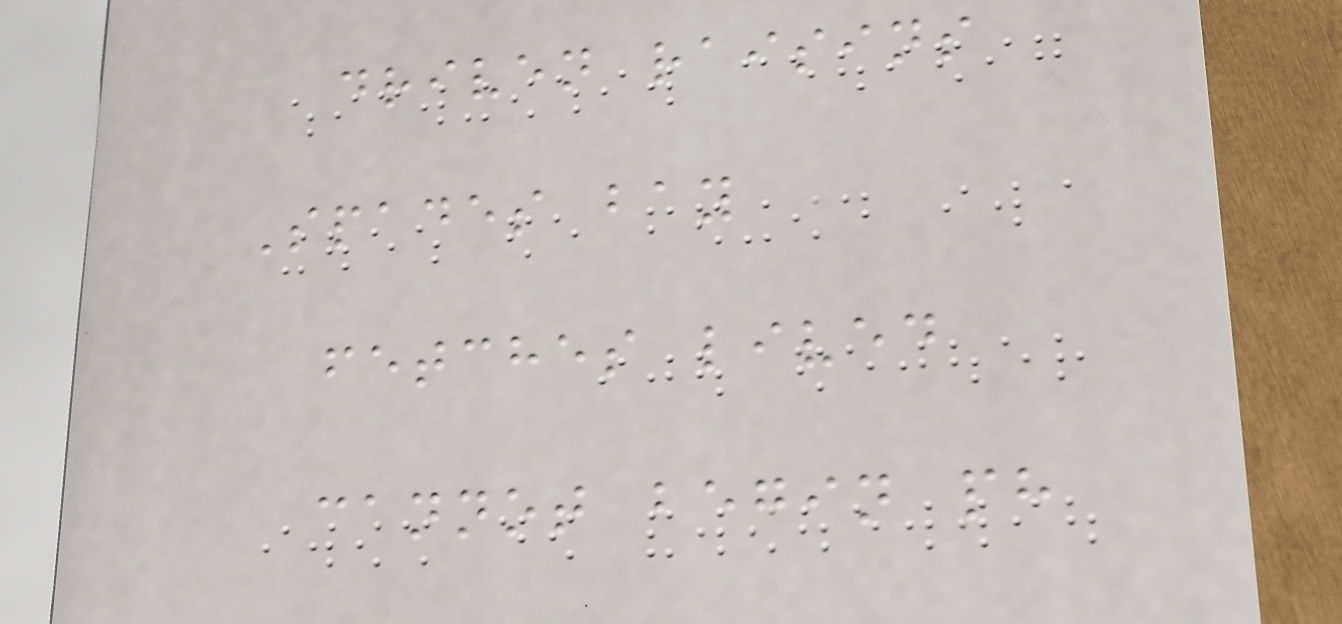driven raisins
Spades bay
fetches lived
cannot begin ph
